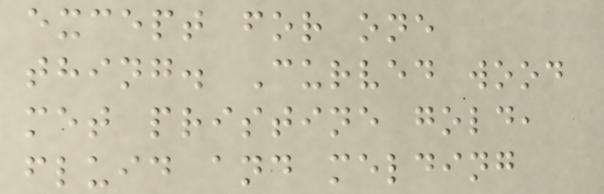except for one
thing. Curved wood
met pristine gold,
fluid and melding
